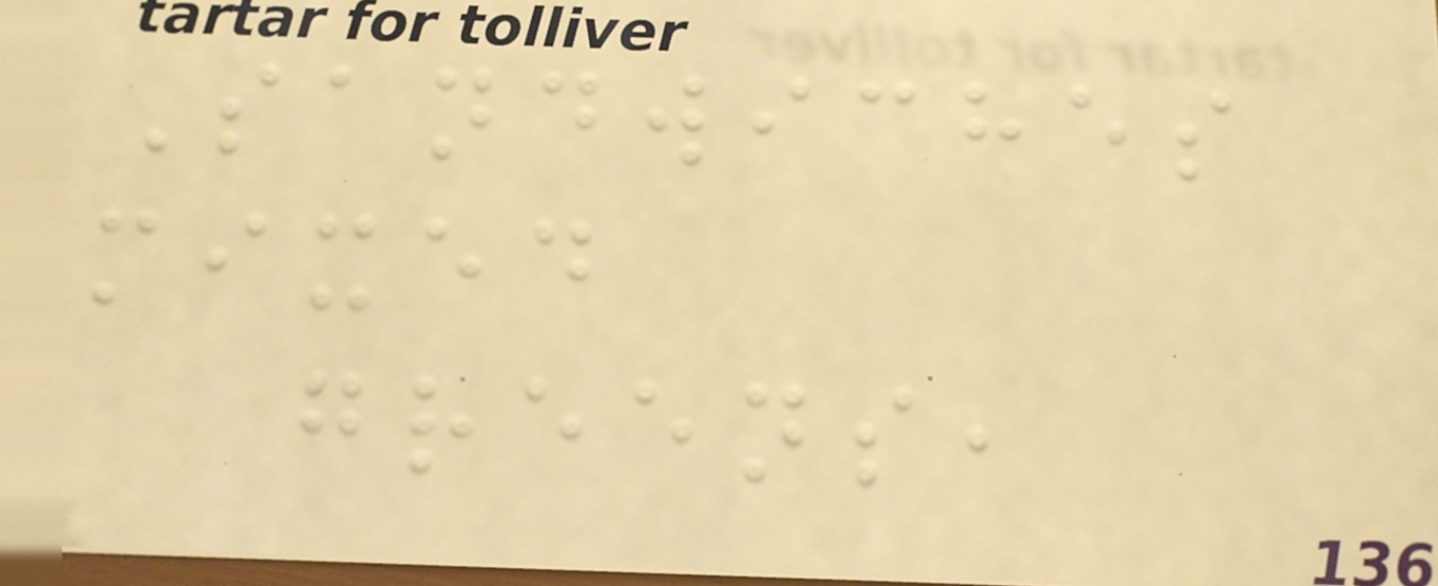Sandwiches
mixed
greens,
